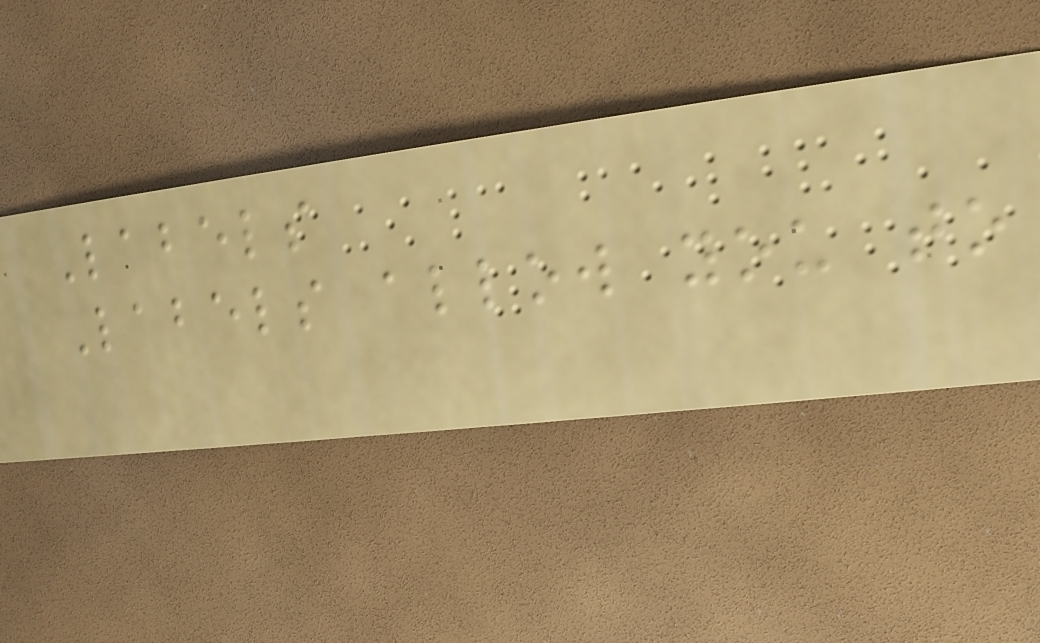Labels
Labels allow you to
